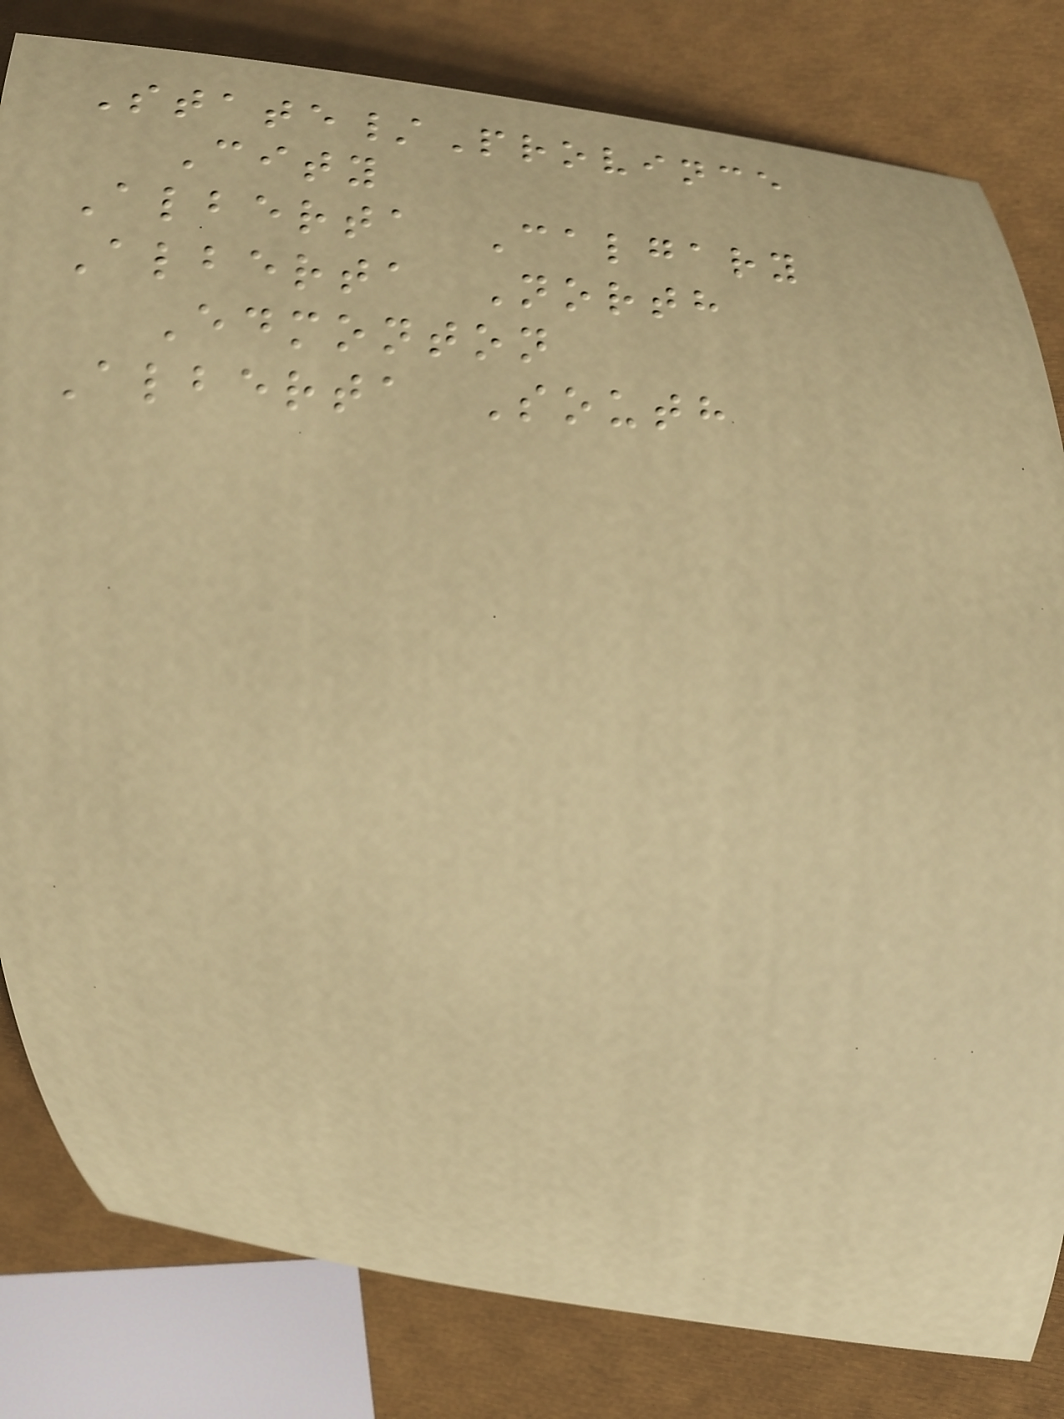State/Province
City
Alberta Calgary
Alberta North
Edmonton
Alberta South
